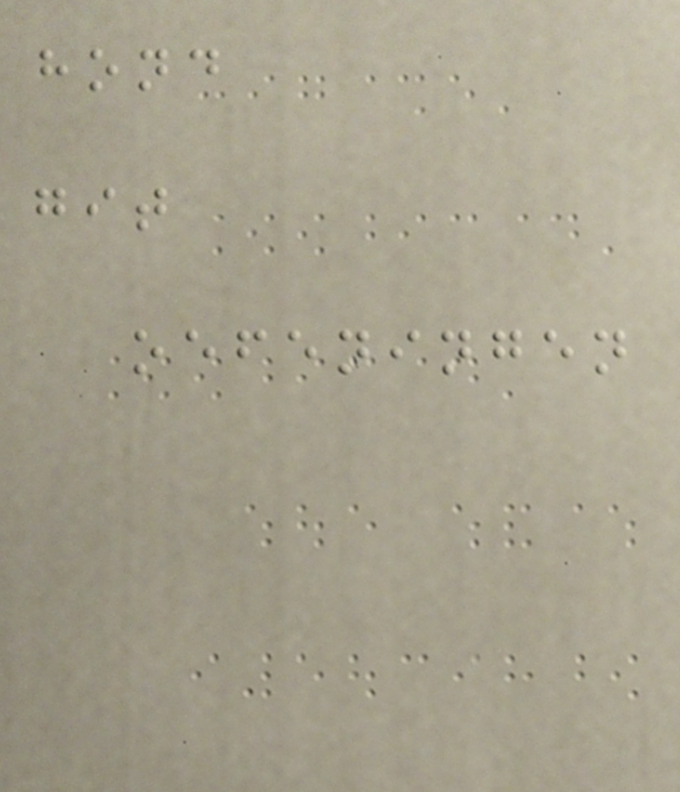hond
git
oefeningen
